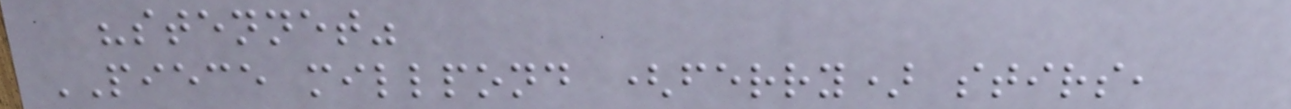"stennet"
PIECE millpond (ferry) stirs,
